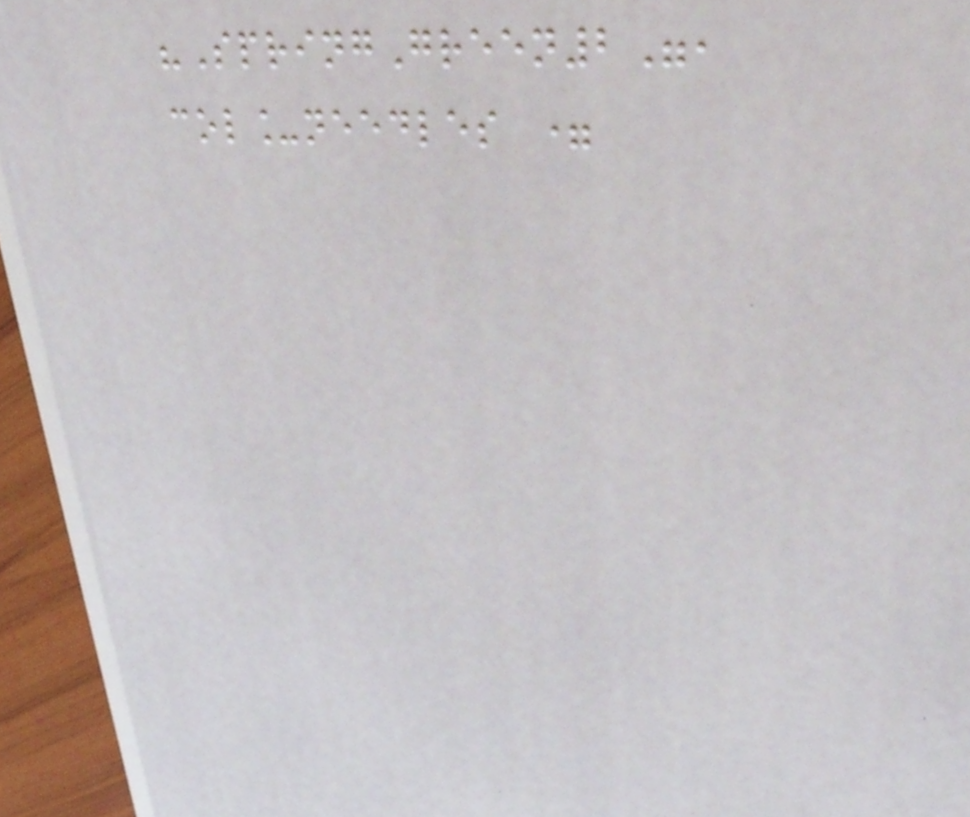"SpringGreen2",
col_needles =
